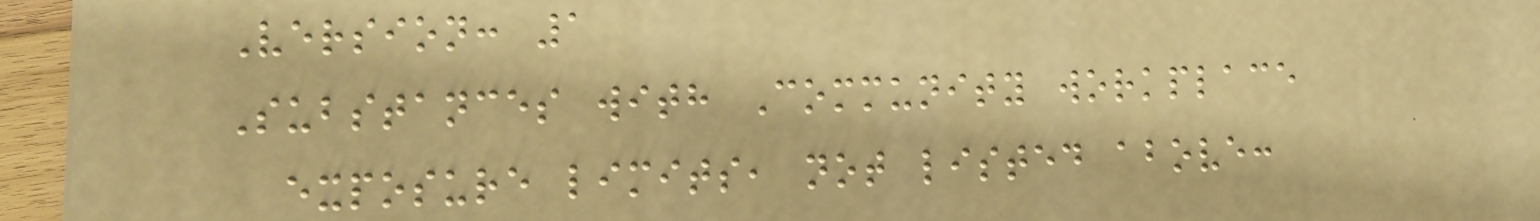Version: 1
Substances with Community workplace
exposure limits, not listed above:
